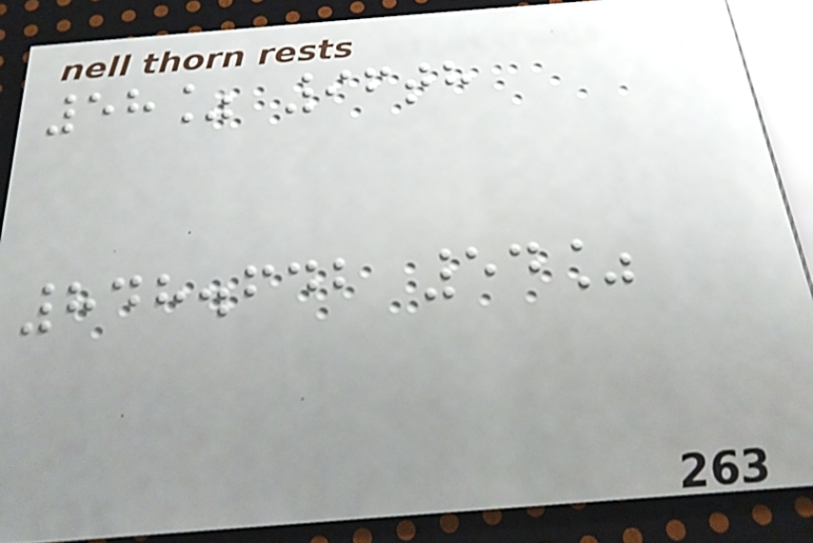58% 96th
848.642 54%
